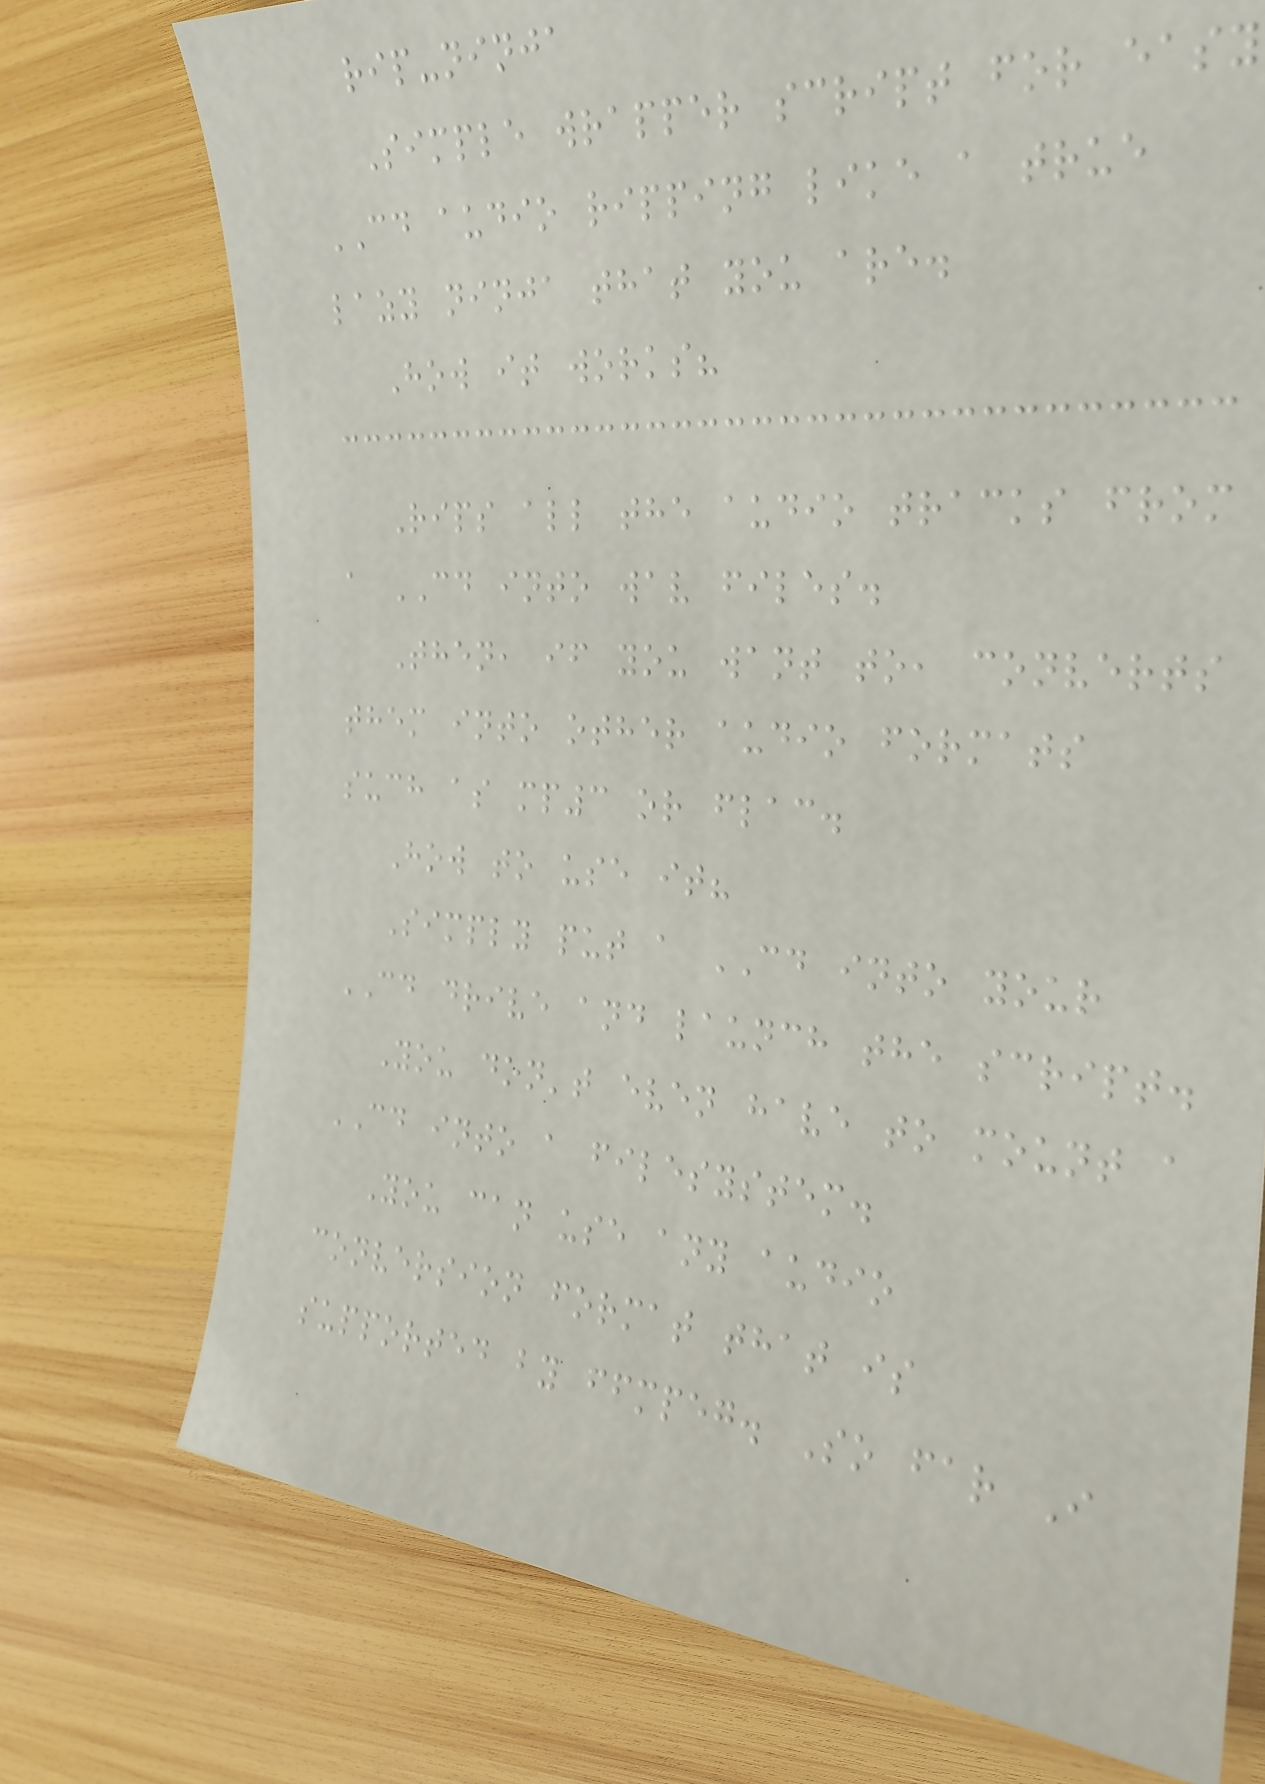rip-ninja
Simple wrapper script for easy
CD audio ripping like a true
lazy ninja that you are.
How it works?
Rips all the audio tracks from
a CD into wav files.
Then, if you want to, converts
them into other audio formats
such as mp3 or flac.
How to use it?
Simply put a CD into your
CD drive and launch the script.
You don't even have to mount a
CD into a filesystem.
You can use any audio
conversion format that is
supported by ffmpeg. So far I
